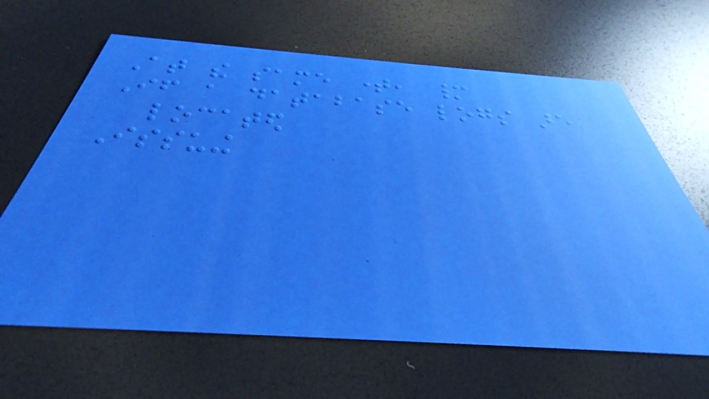At the same time, many
If a database logs are
located
Issuing
